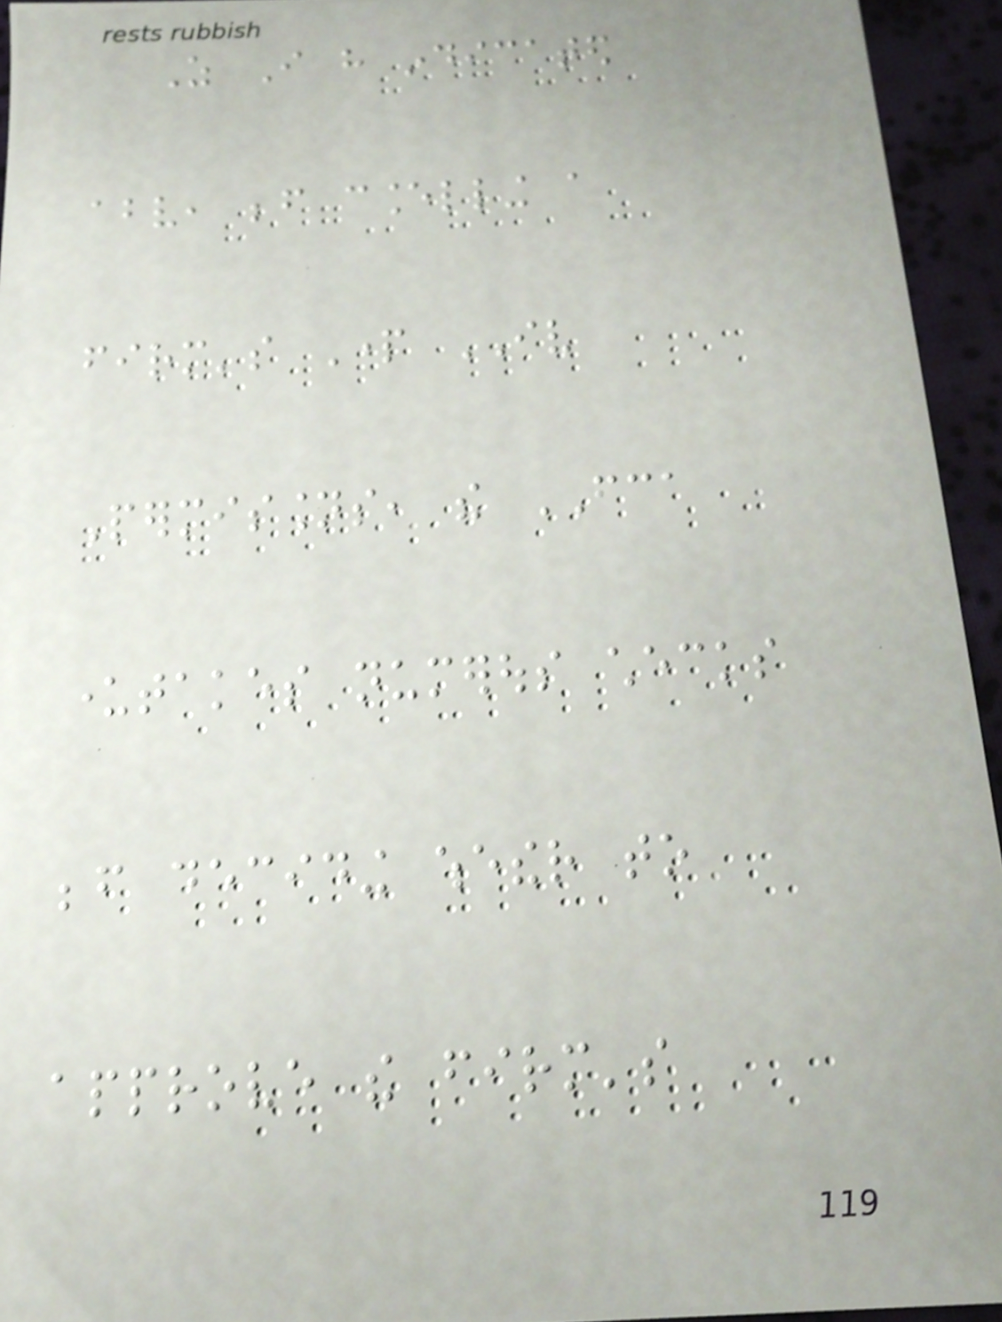As I have indicated
above, before cancelling a
firm's Part IV
Permissions, the FCA
undertakes numerous checks
before deciding whether to
approve the firm's
